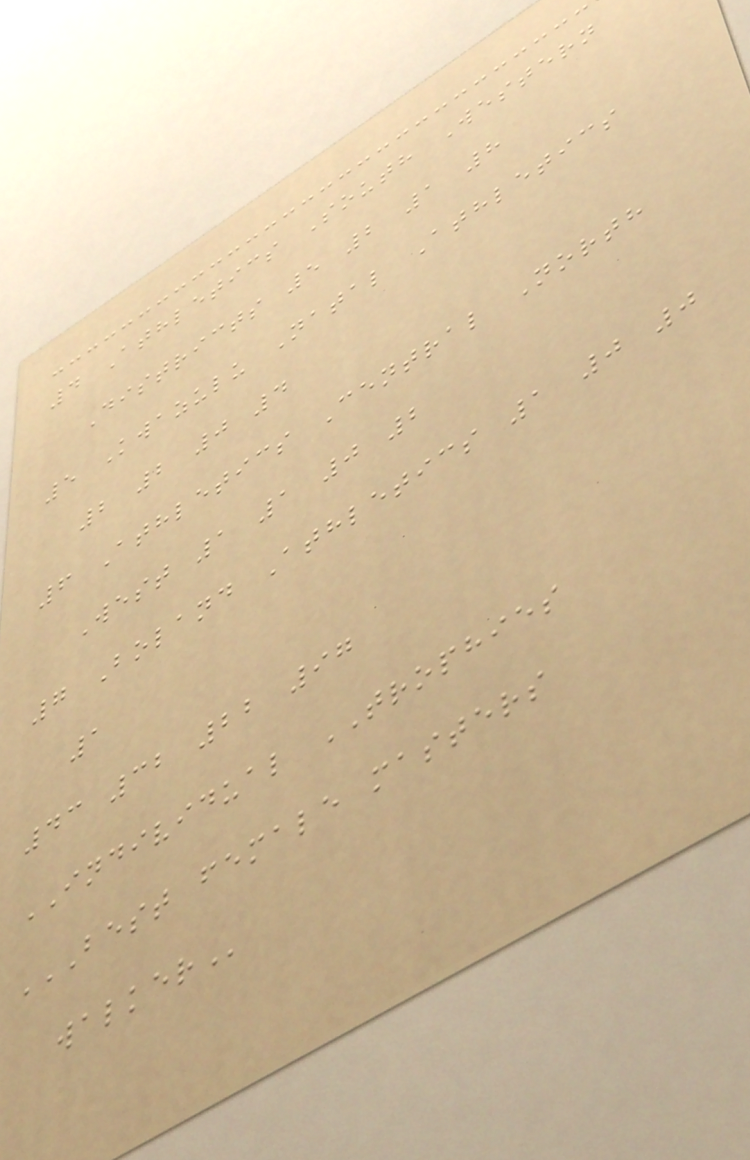4 Athletics South Western
Districts 5 2 1 8
5 Kwazulu Natal Athletics
2 2 0 4
6 Athletics Central North
West 1 1 0 2
7 Boland Athletics 1 0 0
1
43 32 22 97
INDIVIDUAL TROPHIES
BEST FEMALE MASTERS
WALKER
